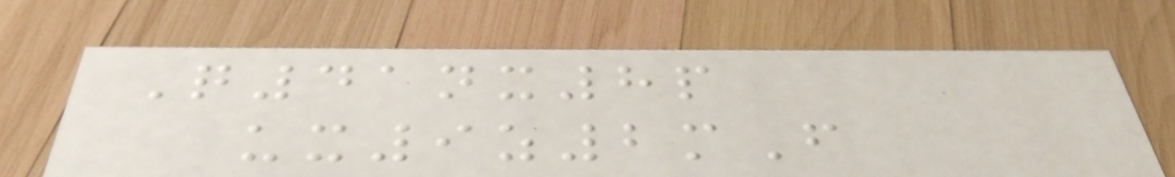Q41nx8p
ux9z2mF
